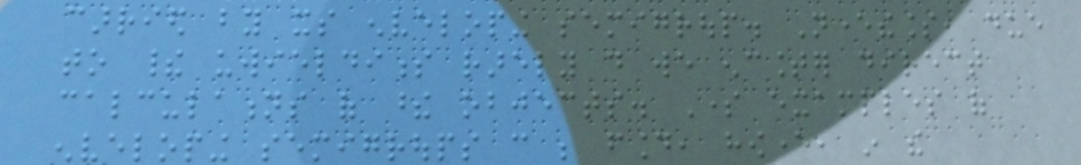carried by its enveloping semigroup. Nevertheless, due
to their uwieldiness rarely do we encounter direct
calculations of these objects. Some examples of
enveloping semigroups can be found, however, in the
